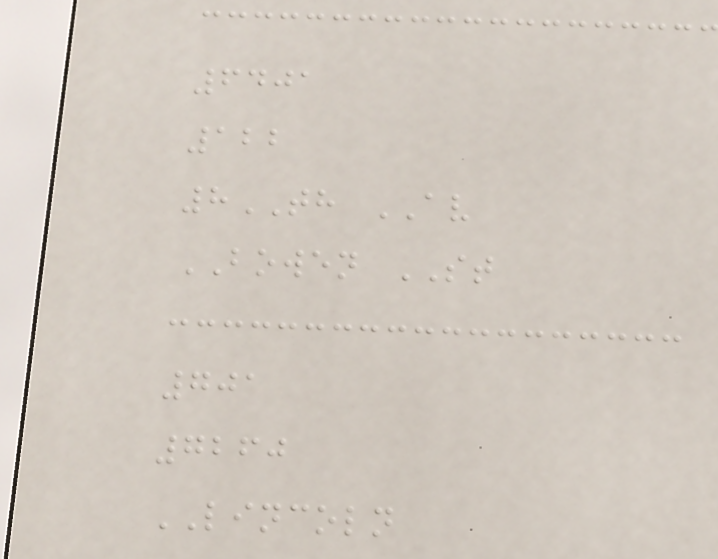6401
122
8TH AV
BOWEN ST
701
7260
LINCOLN
